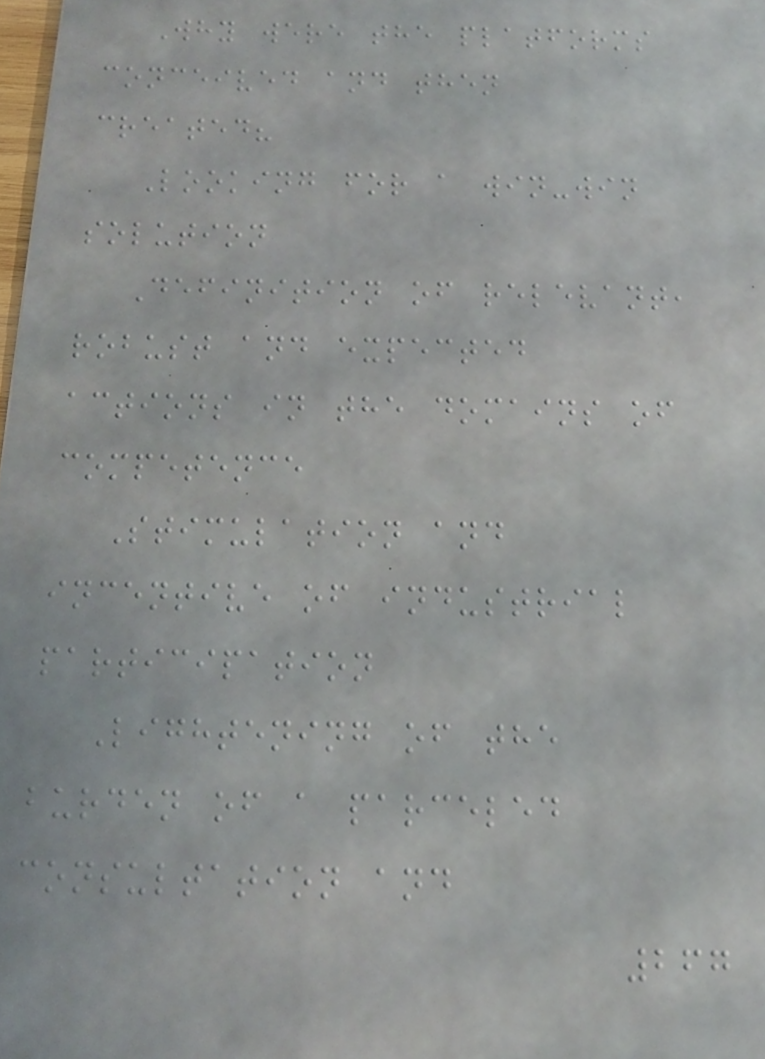Why were the platforms
conceived and then
created?
Looking for a win-win
solution
Definition of relevant,
robust and expected
actions in the domains of
competence
Stimulation and
incentive of industrial
participation
Lightening of the
burden of a parceled
consultation and
267
